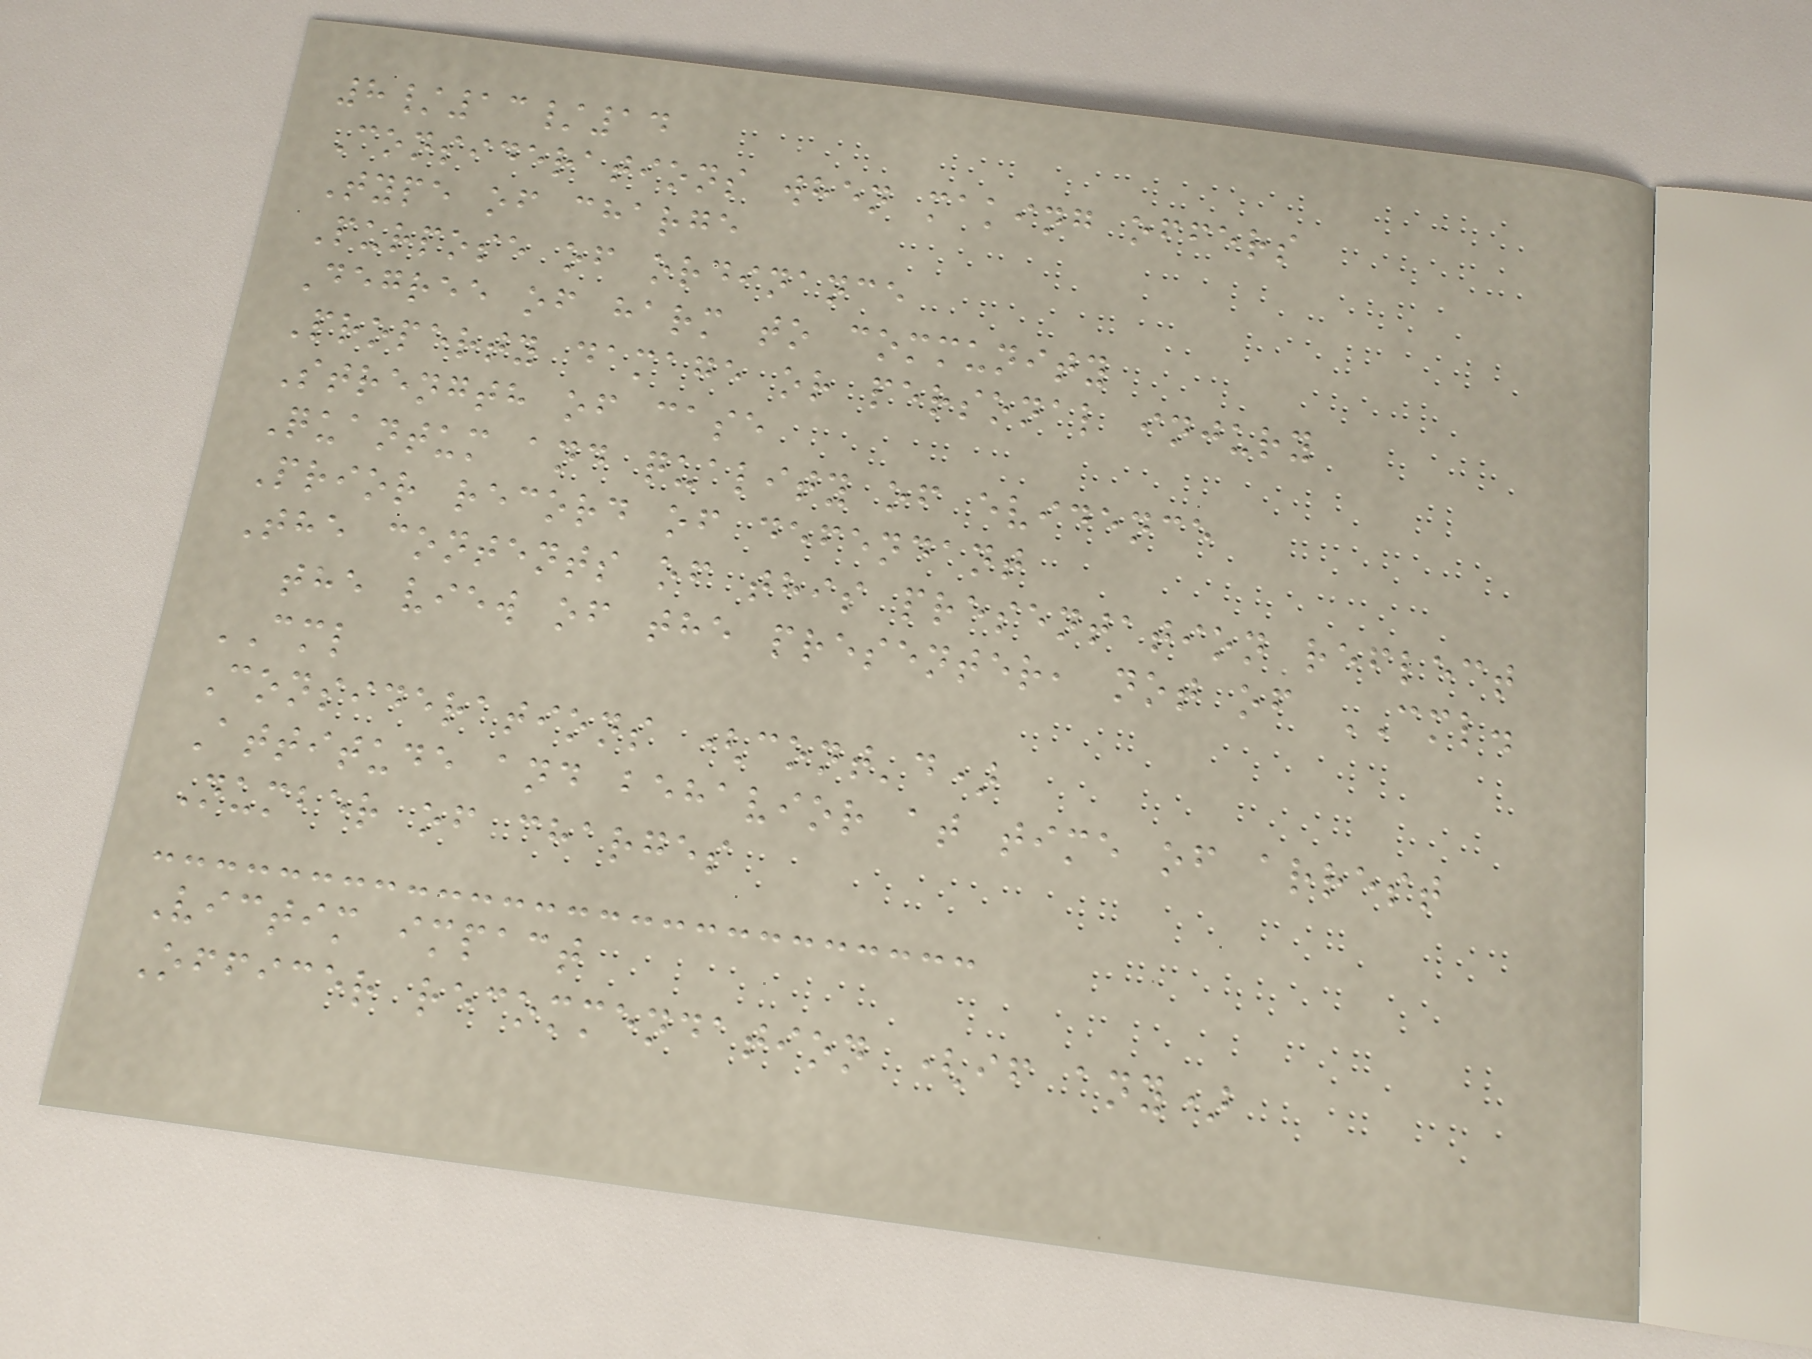8/13/14
Considerations when making offers
Type of charge
Purpose of ordinance
Degree of harm to community
Property damage or personal injury
Strength of case
Quantum and quality of evidence
Prior record of defendant
The contents of this presentation reflect
the view of the presenter, not of CML.
CML
Considerations (cont'd)
Attitude and behavior at time of arrest
Number of charges
Victim impact
Officer recommendation (if any)
